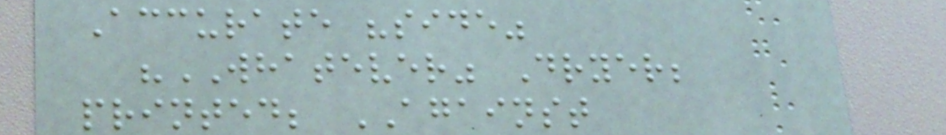Accurate "side"
"WHATEVER" Dryer;
printed; AGAINST
